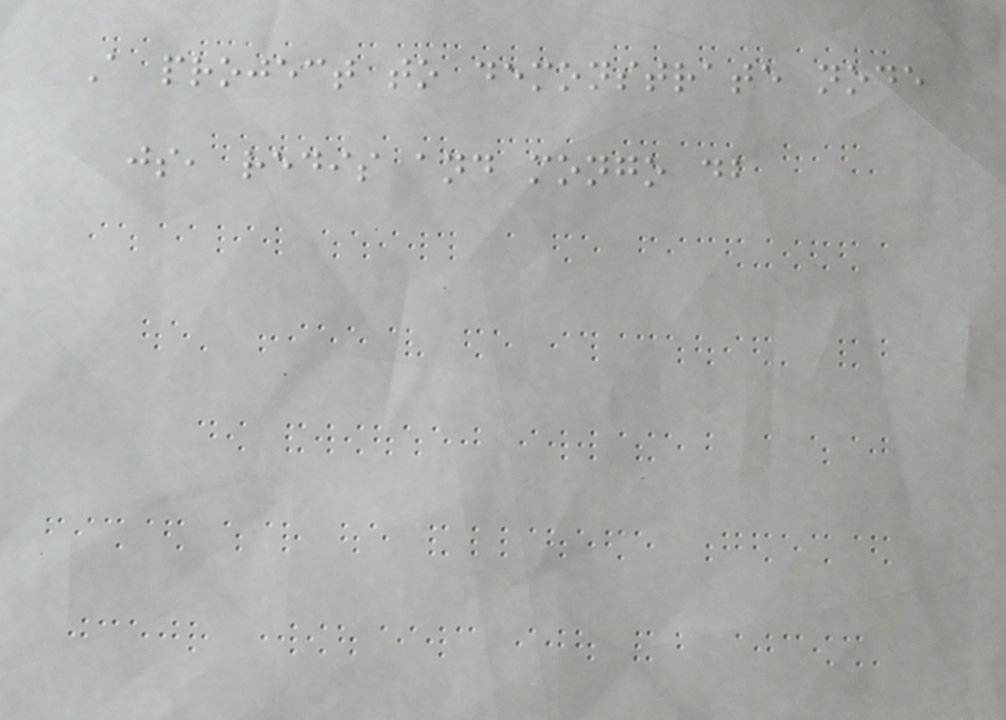A project to demonstrate node
js, redis and mongo db
